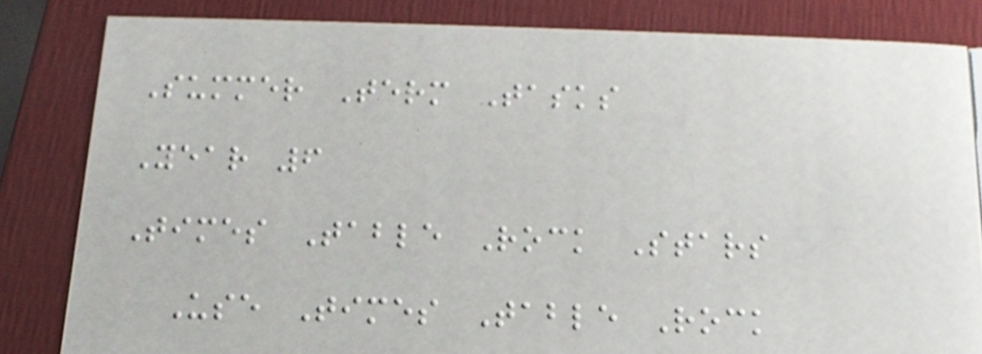Summer Term Tasks
Year 6
Times Table Rock Stars
Use Times Table Rock
